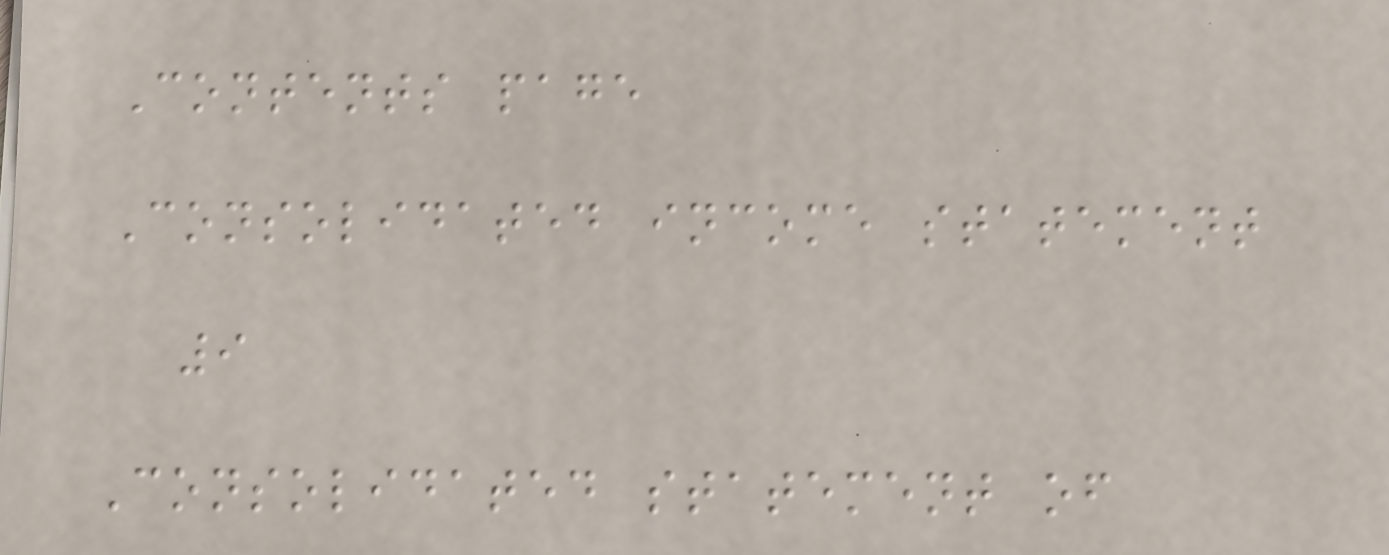Contents page
Consolidated income statement
9
Consolidated statement of
